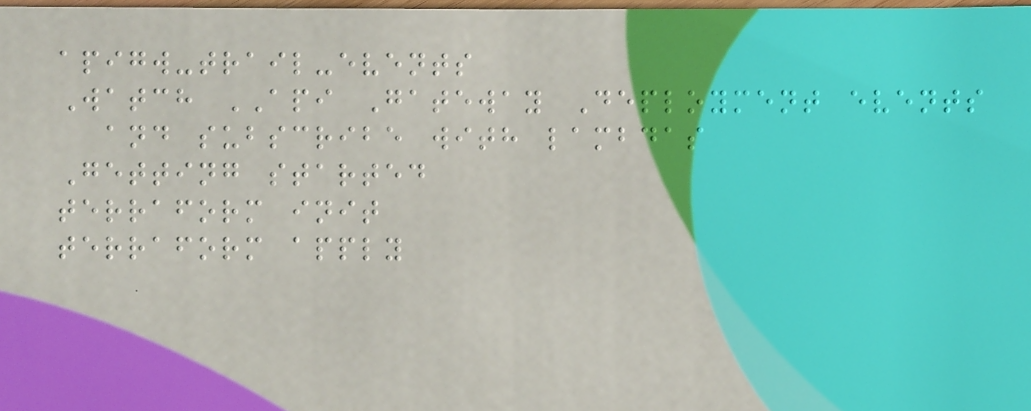apigw-trail-events
Watch API Gateway Deployment events
and subscribe with lambdas
Getting started
terraform init
terraform apply
